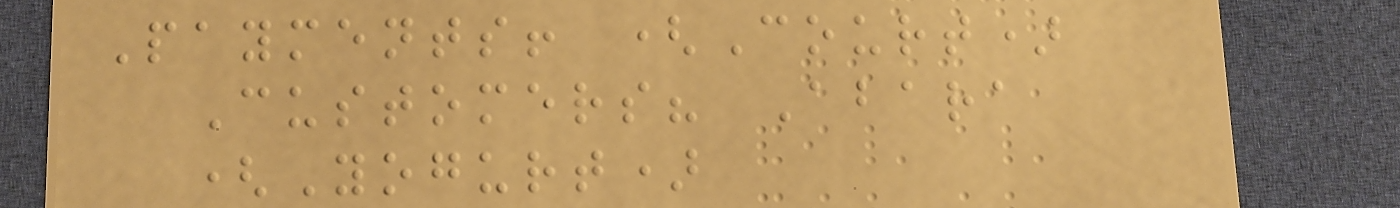Payments! (Court)
Customers? Abara
(Yogurt)
